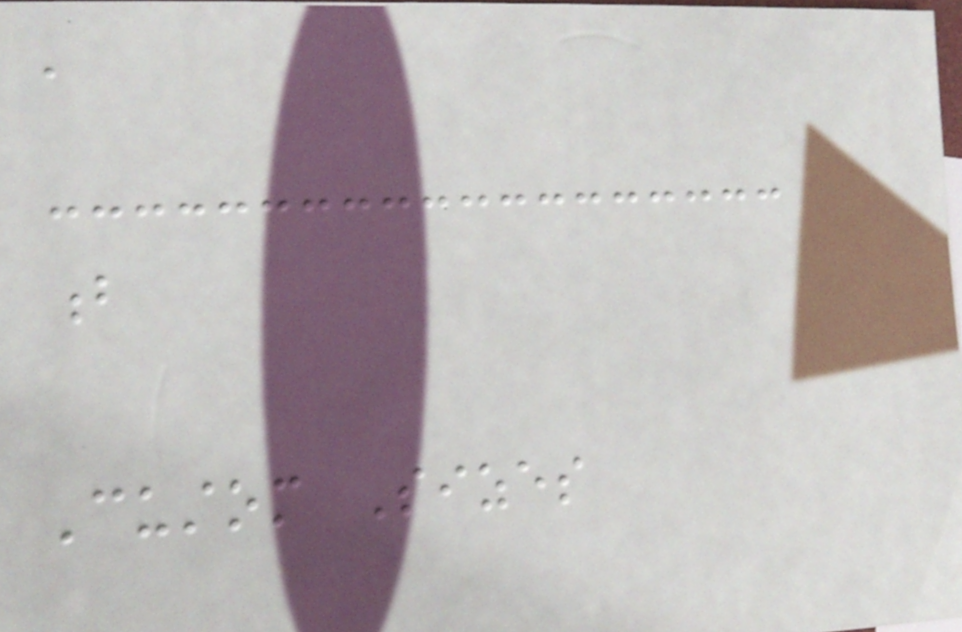a
b
Custom Sizes
